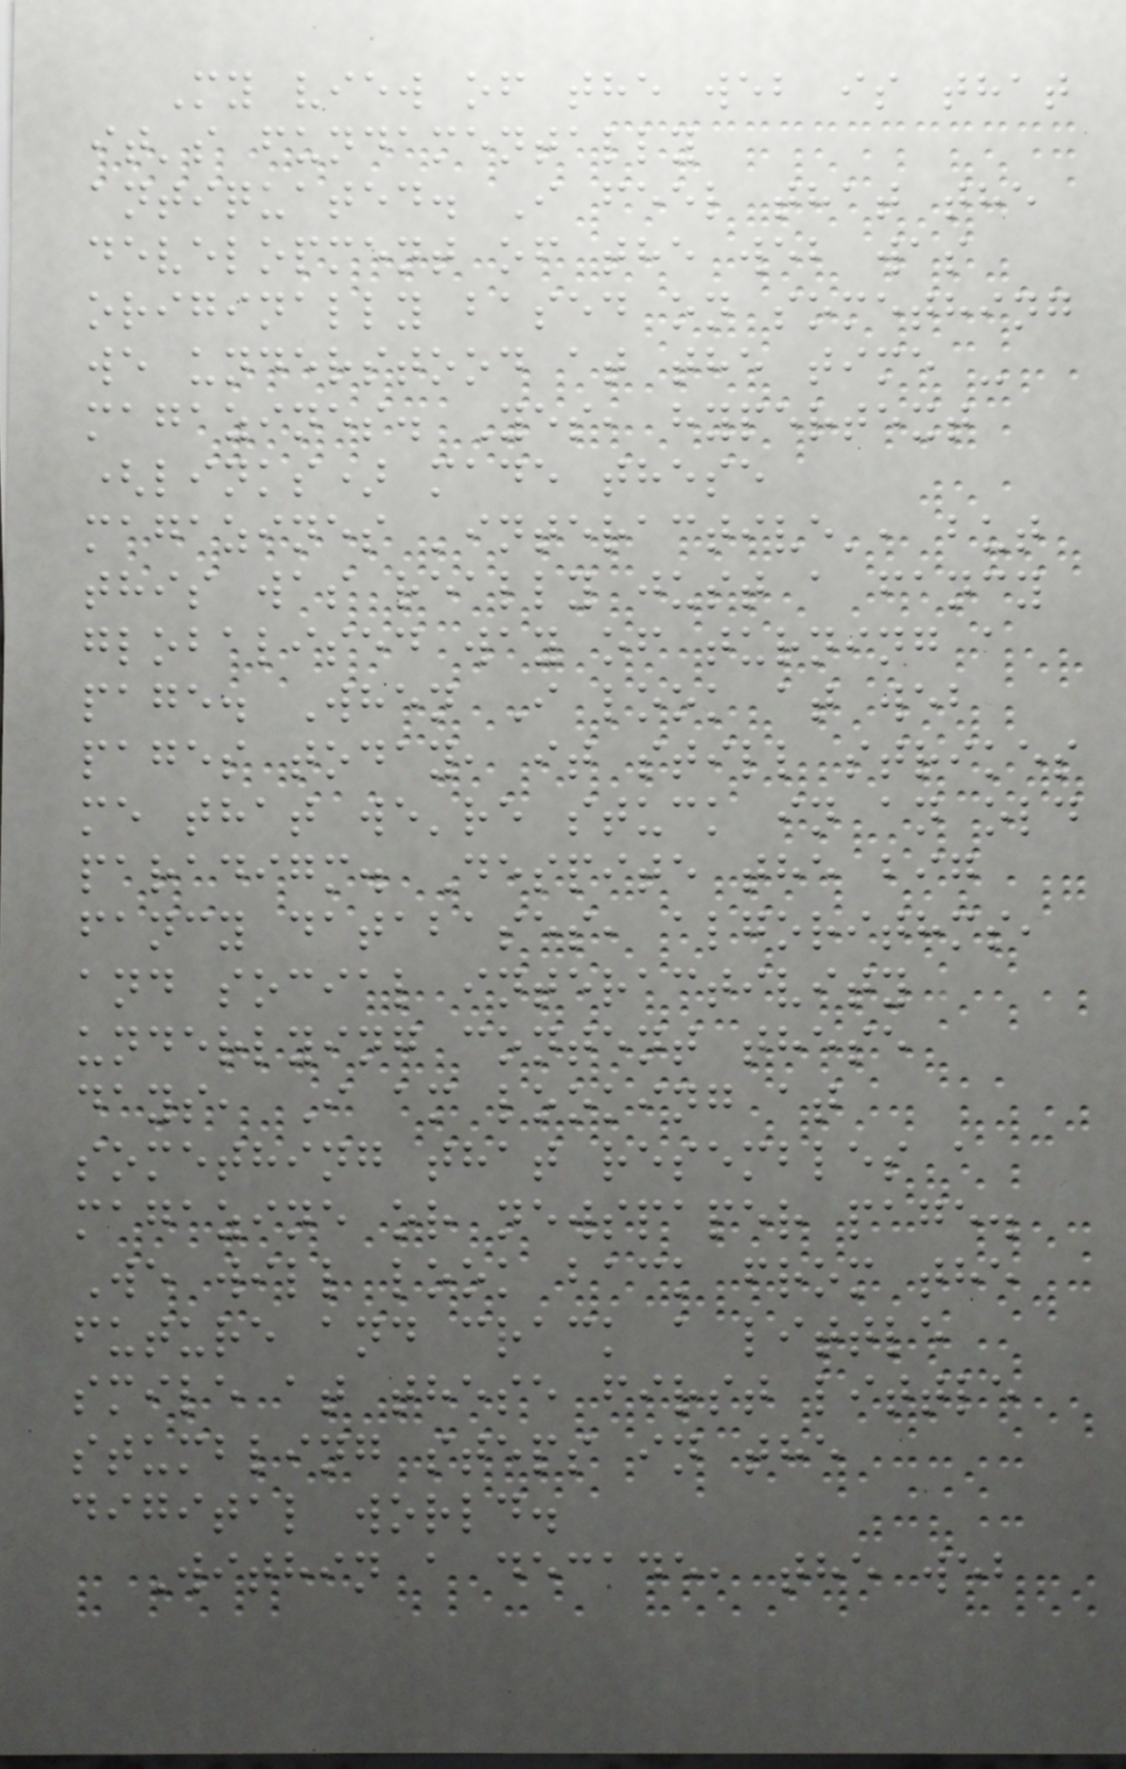My view of the web is that
it's fundamentally
antiquated. I feel that the
development of the web was
originally based on something
we understood at the time -
magazines. Yes, hypertext
(links) made these
magazines 'interactive', but
this was really just a fancy
globalised way of turning a
page. When I look at web
pages today, it still strikes
me that we're stuck in an old
paradigm. Despite the big
fancy databases, algorithms,
and social interactivity
underlying content these
days, I am looking at
something that resembles a
magazine or newspaper page.
We will look back from the
future and crack a little
smile at these first little
stumbling steps in the
digital world.
Within a decade, the web
